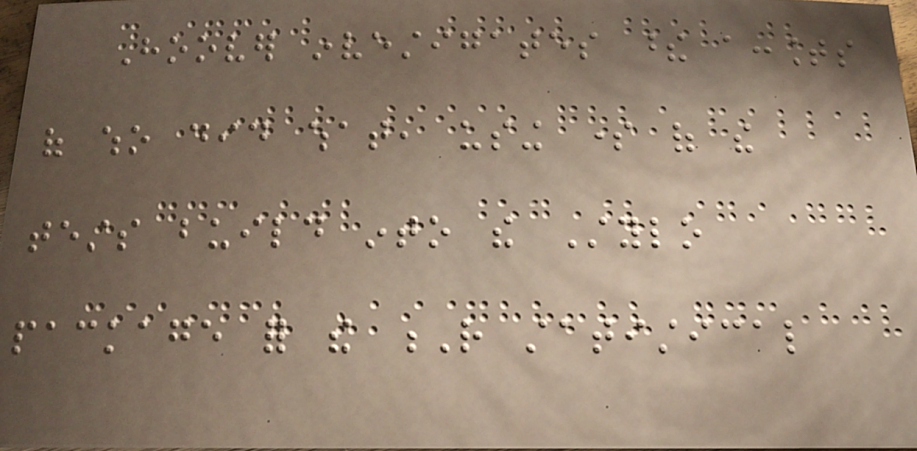Hoover investigates these accounts
of who did what, using some of the
tests build into the Stylo
package for the R statistical
